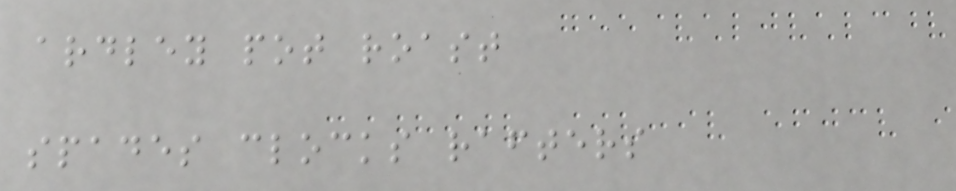ardley pot roast
spades clocks rafters
